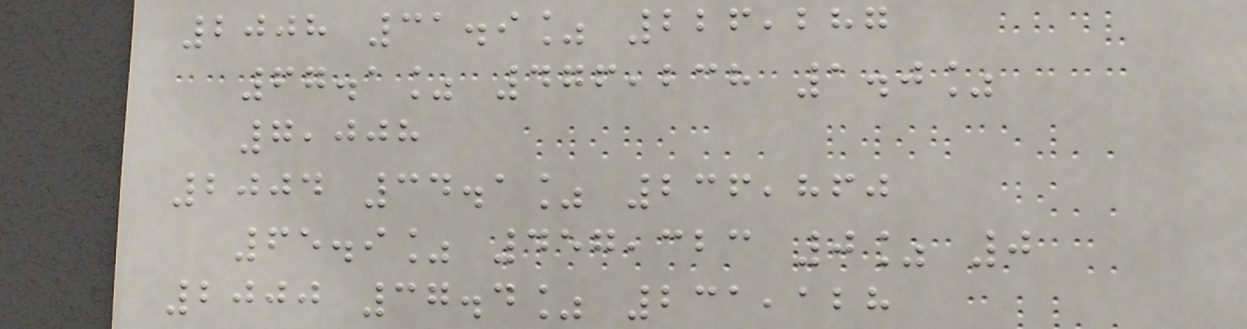2008 31.9% 226,287
67.1% 476,238 1.0%
7,008
2004 34.1% 236,860
65.9% 457,323 0% 0
2000 37.4% 231,128
